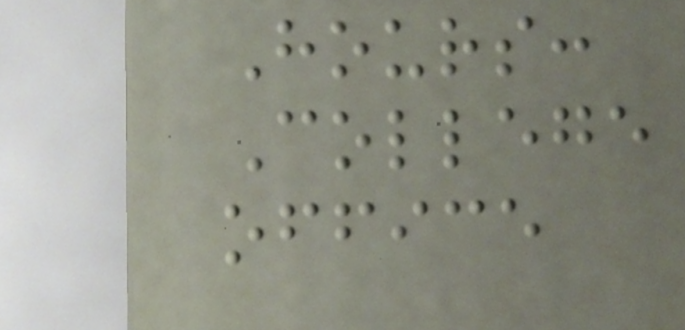Hours:
College
office
